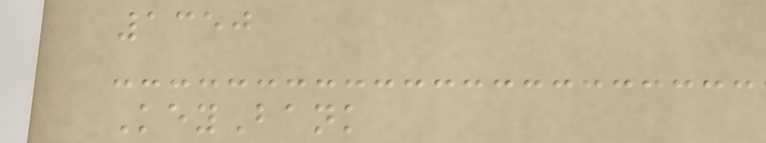1350
KeyBank
